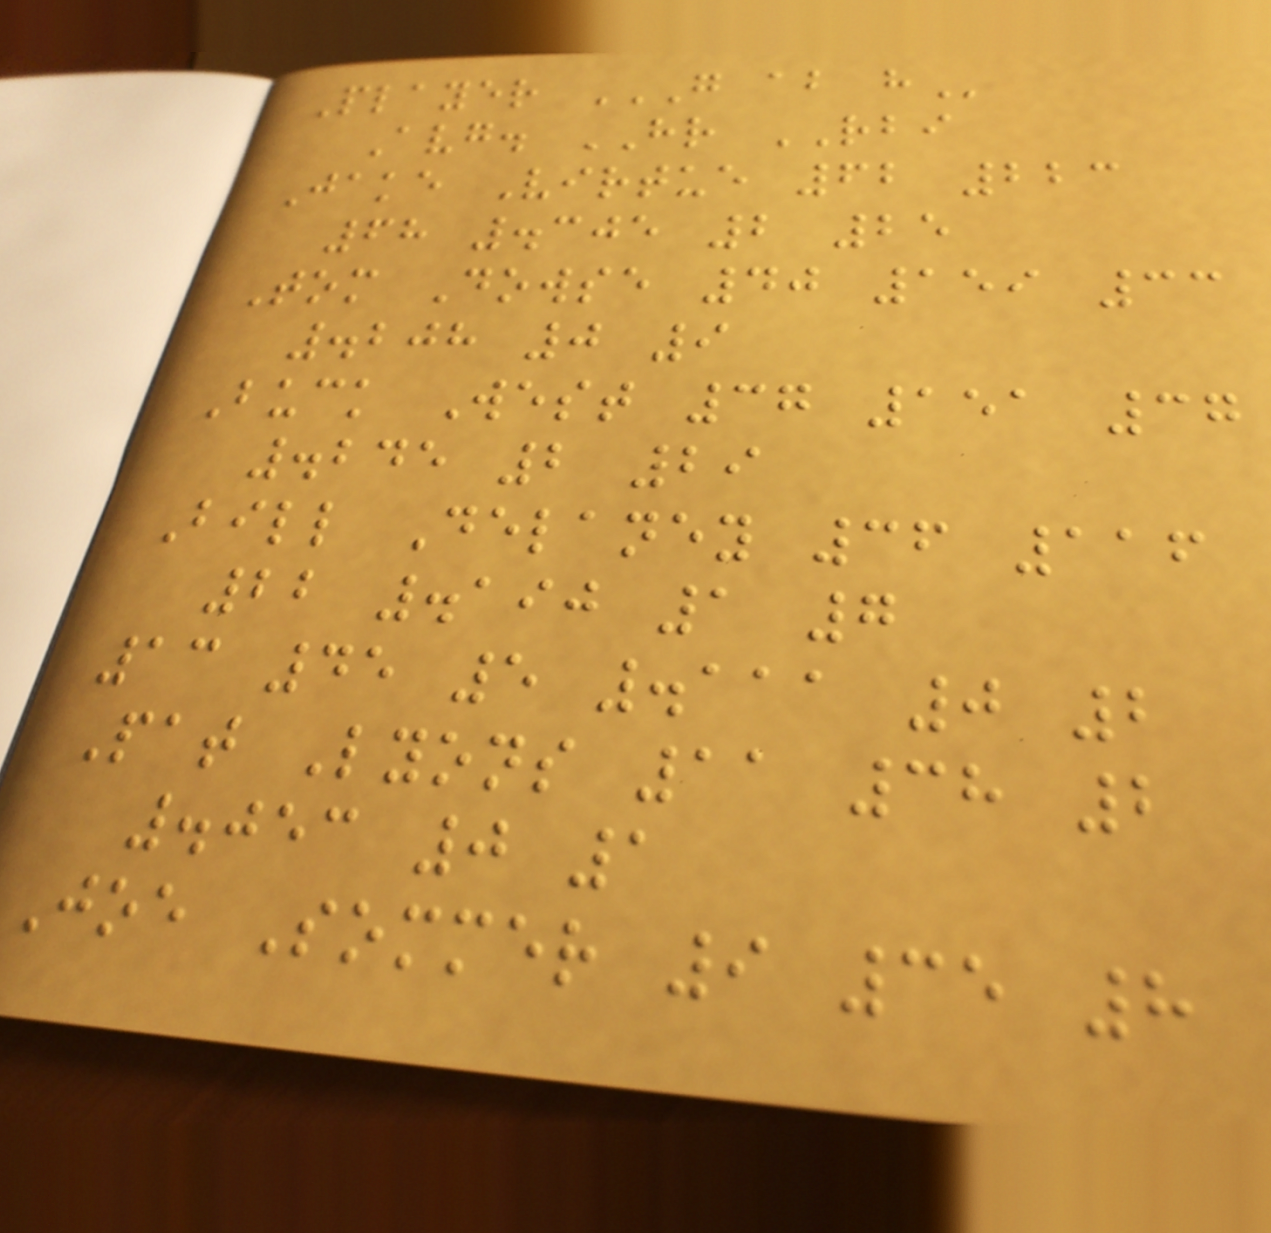Player G AB H
Avg. HR RBI
Jake Virtue 62 223
68 .305 2 25
Tom Dowse 40 159 33
.208 0 9
Buck West 37 151 37
.245 2 29
Bill Delaney 36 116
22 .190 1 7
13 45 5 .111 0 2
Pat Lyons 11 38 2
.053 0 1
Joe Sommer 9 35 8
